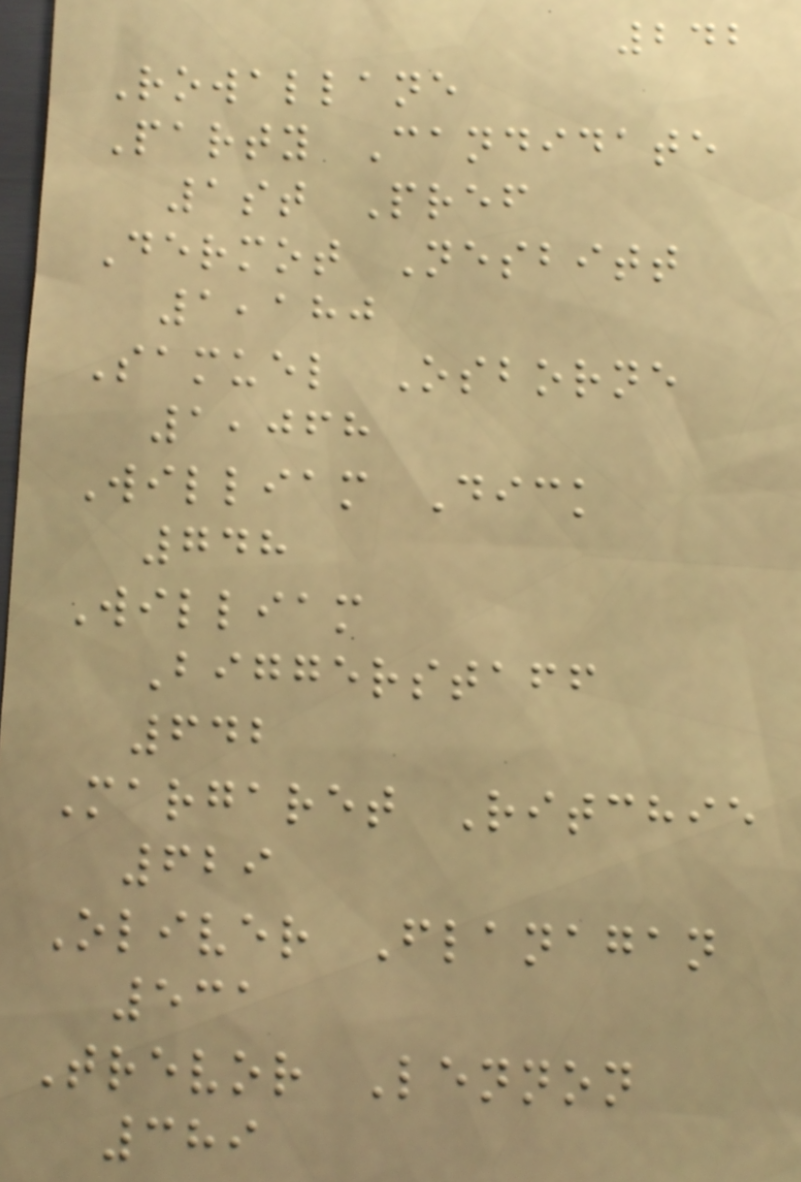242
Rowallane
Party Candidate
1st Pref
Dermot Nesbitt
1,180
Samuel Osborne
1,068
William Dick
748
William
Biggerstaff
642
Margaret Ritchie
629
Oliver Flanagan
531
Trevor Lennon
389
